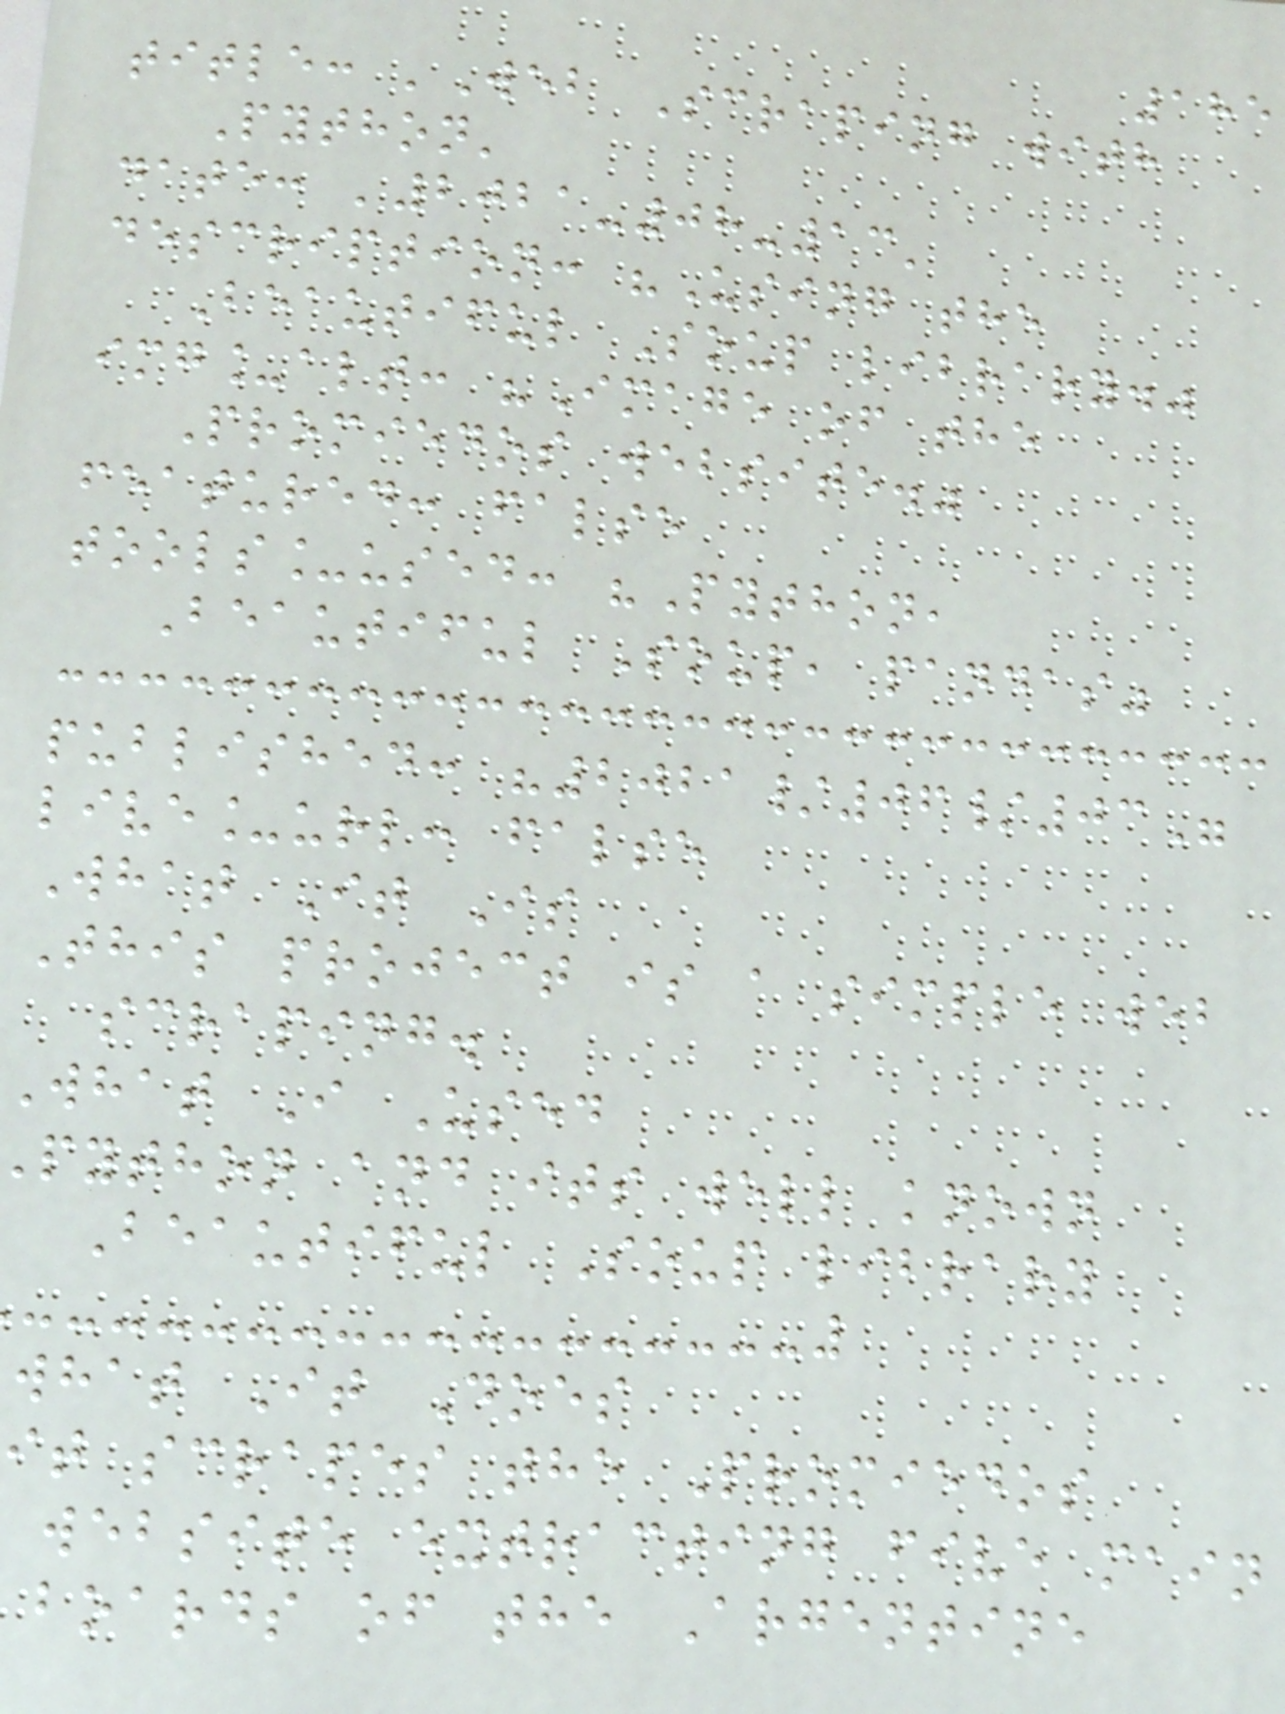185
title: 'Web Scraping with
Python'
date: '2021-08-13'
description: "Using the
Beautiful Soup library."
img_alt: "Image of the
Promiedos website."
featured: false
tools_used: "Python,
Beautiful Soup, pandas"
published: "2021/06/03"
live_url: false
What It Is
This project is a simple web
scraping.
What I Used
python and its well known
Beautiful Soup library
what It Does
it scrapes the Promiedos
website extracting five main
boards of the Argentine
